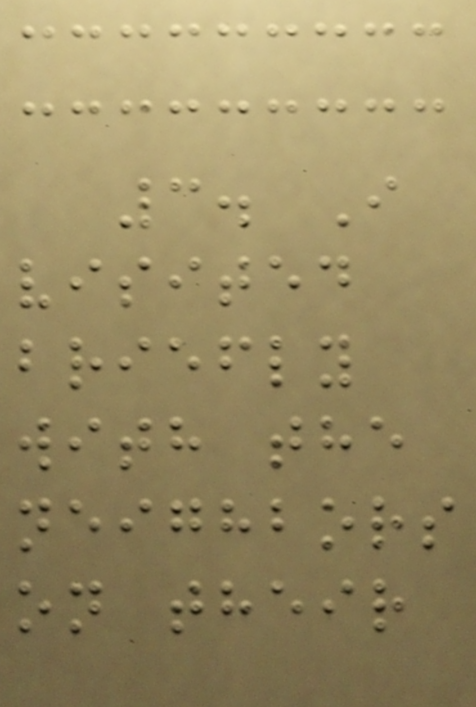3. I
visited
briefly
with the
neighbors
on their
